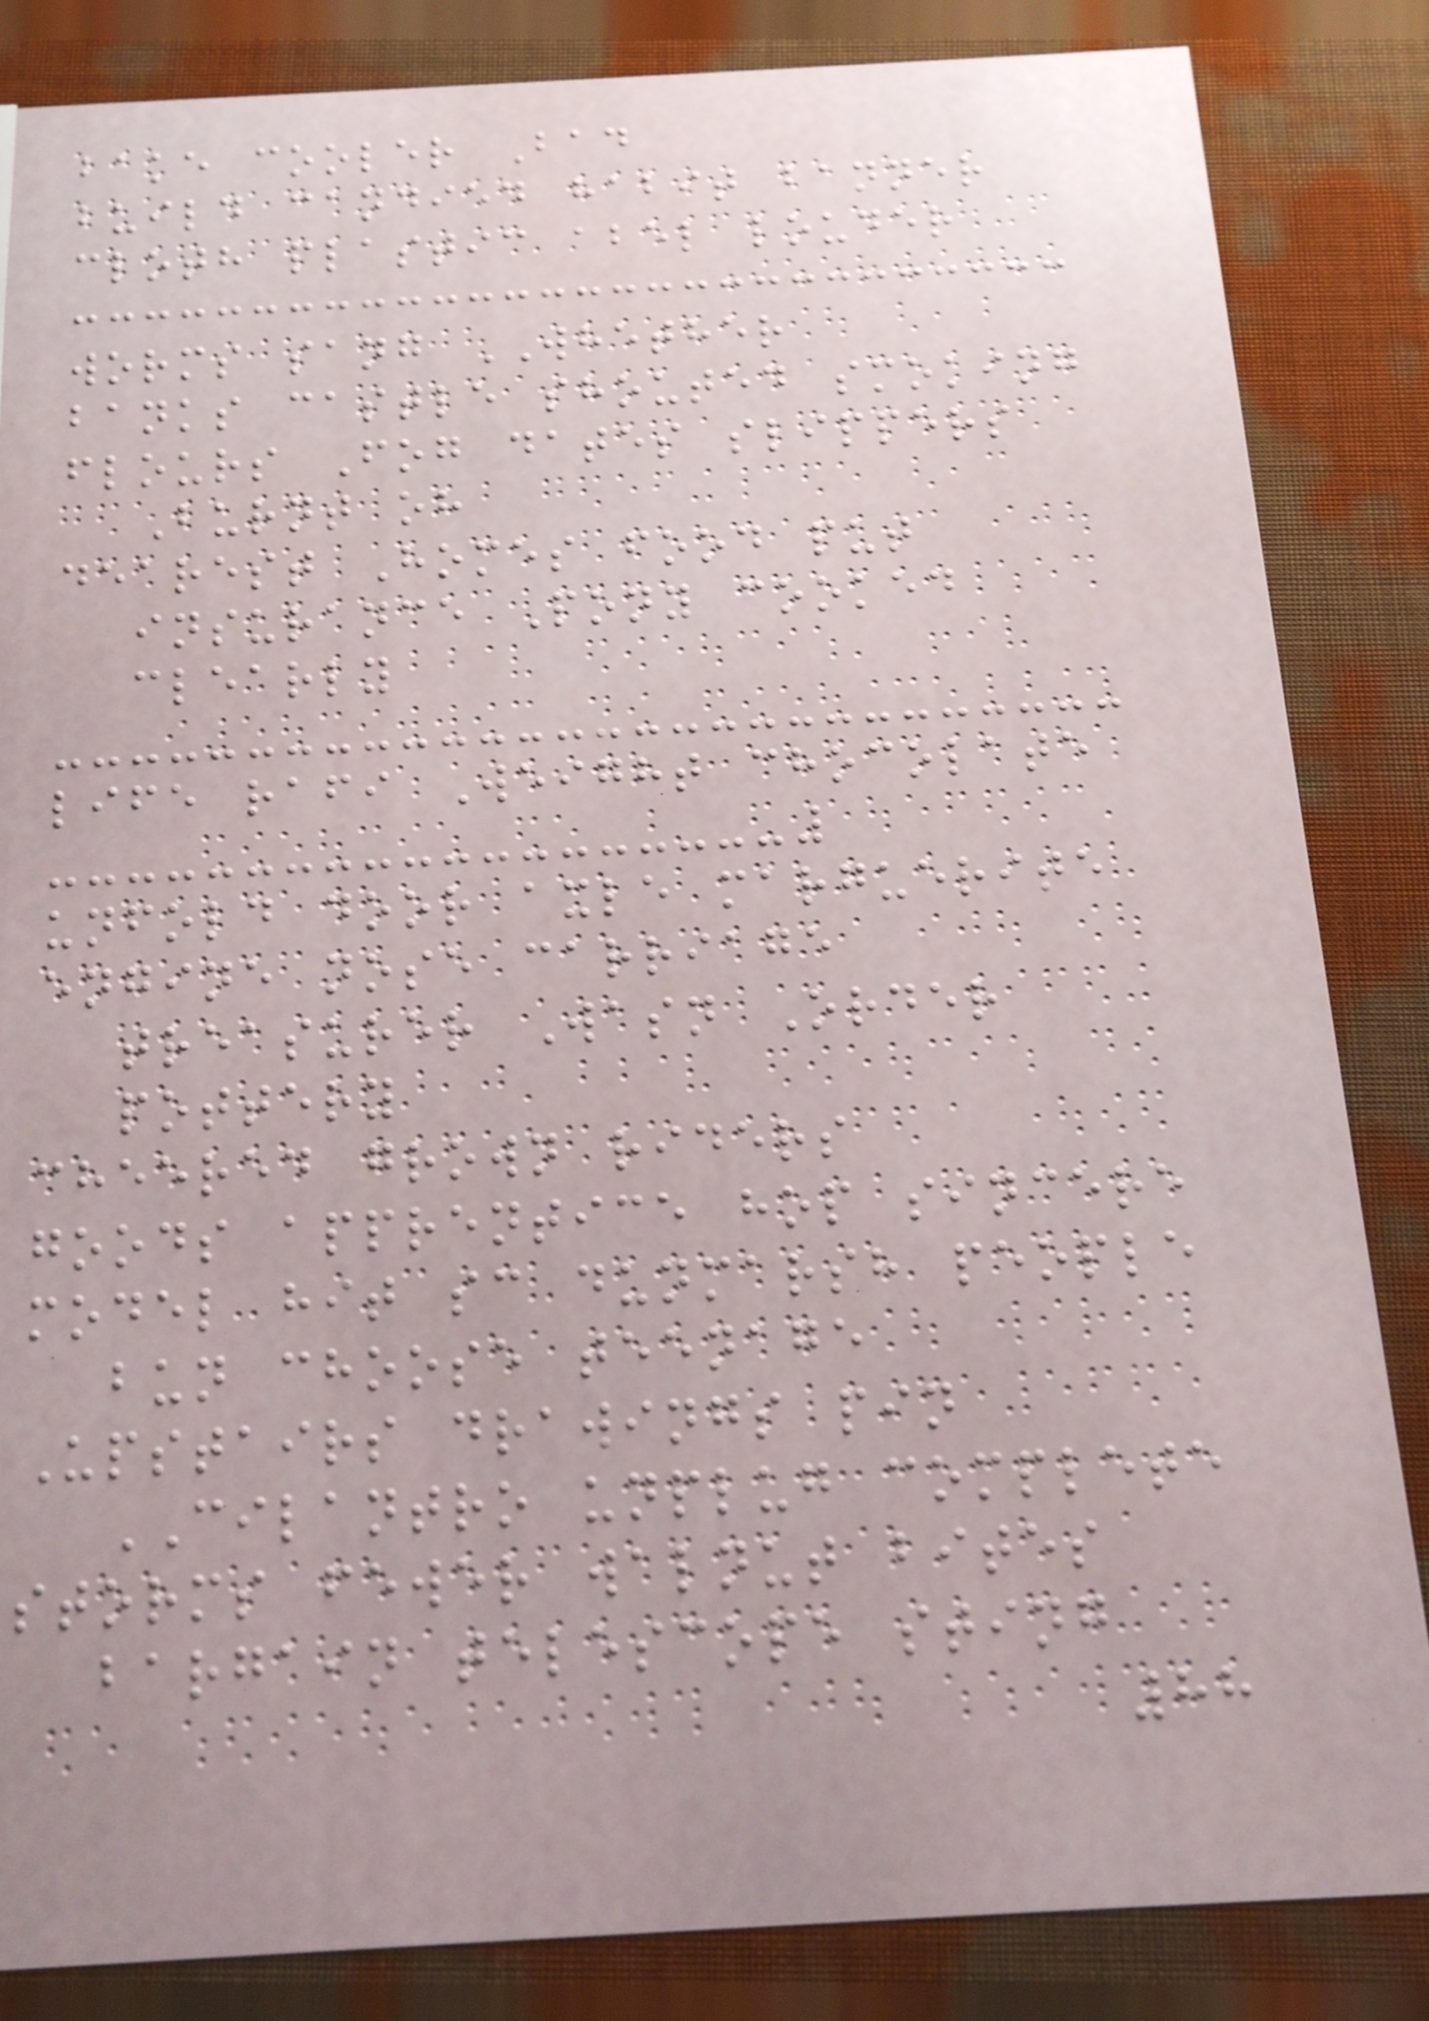bake cooler Bad
build candied habit banner
cloth plastic abel louder
worms sang WHETHER
banks castle shouted smoking
flours Fog dates slippers
Burnt oh
dearest Homes food put
insurance Pony cooked
clearly
life rafi Weight chocolate
unfold door axle marguerite
engine nose carriage
treasurer Wasn Order
pottery
cheered grown riders
goods apprentice hop sincere
model hit sc dunmarsh people
bun choose teenage
Upstairs drawings pin
CILANTRO unplug complete
storms fewer walnut bites
bargain telescope sting
88
